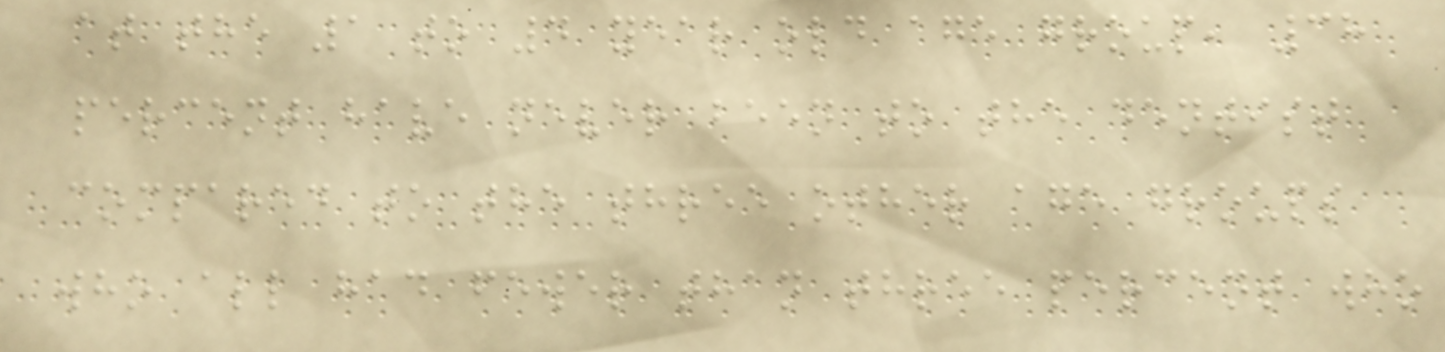at the 1 to 4 year old age group, 38
percent have never been to the dentist
compared to the three other age groups
who all had fewer than three percent who
